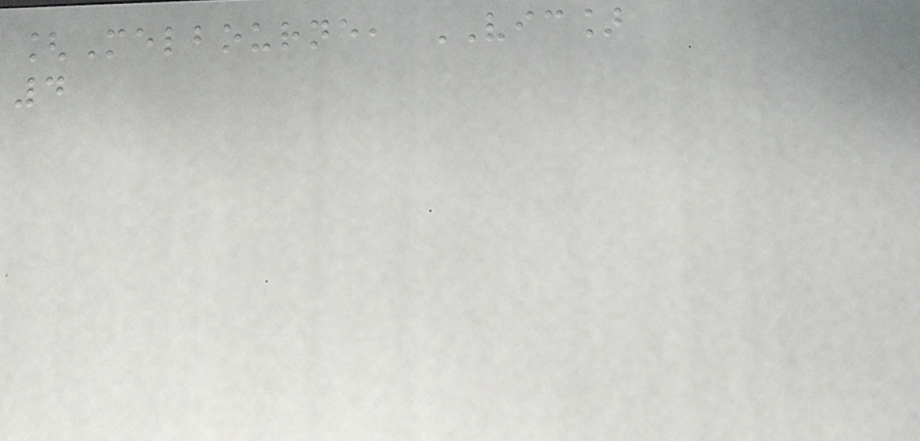[Melbourne, VIC]
4
